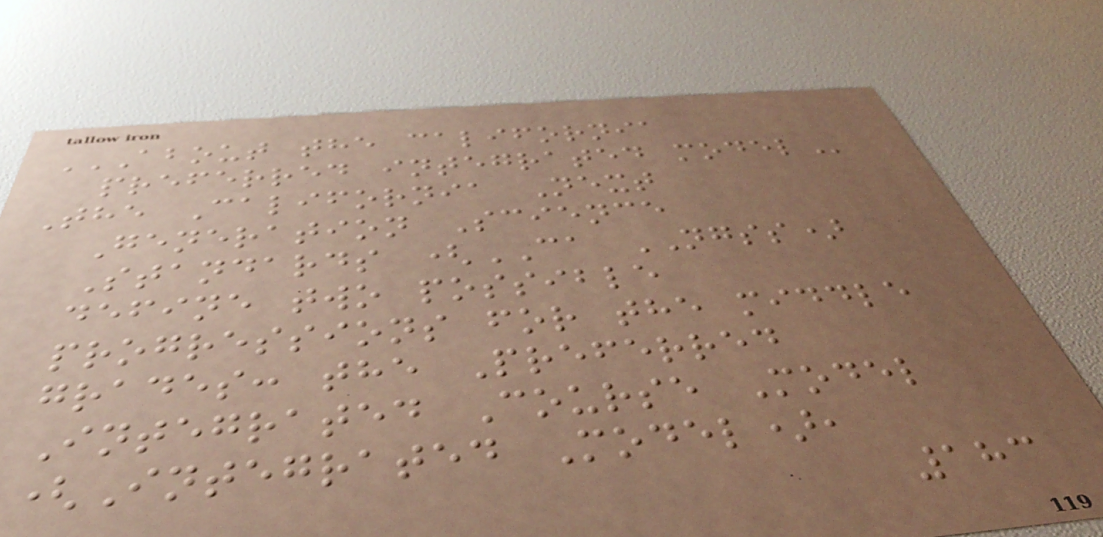ABOUT THE CALIFORNIA
PREFERRED INTEGRATED MODEL
The California Next
Generation Science
Standards (CA NGSS)
define two possible
progressions for the middle
grades: the Preferred
Integrated Course Model
(Integrated Model),
183
